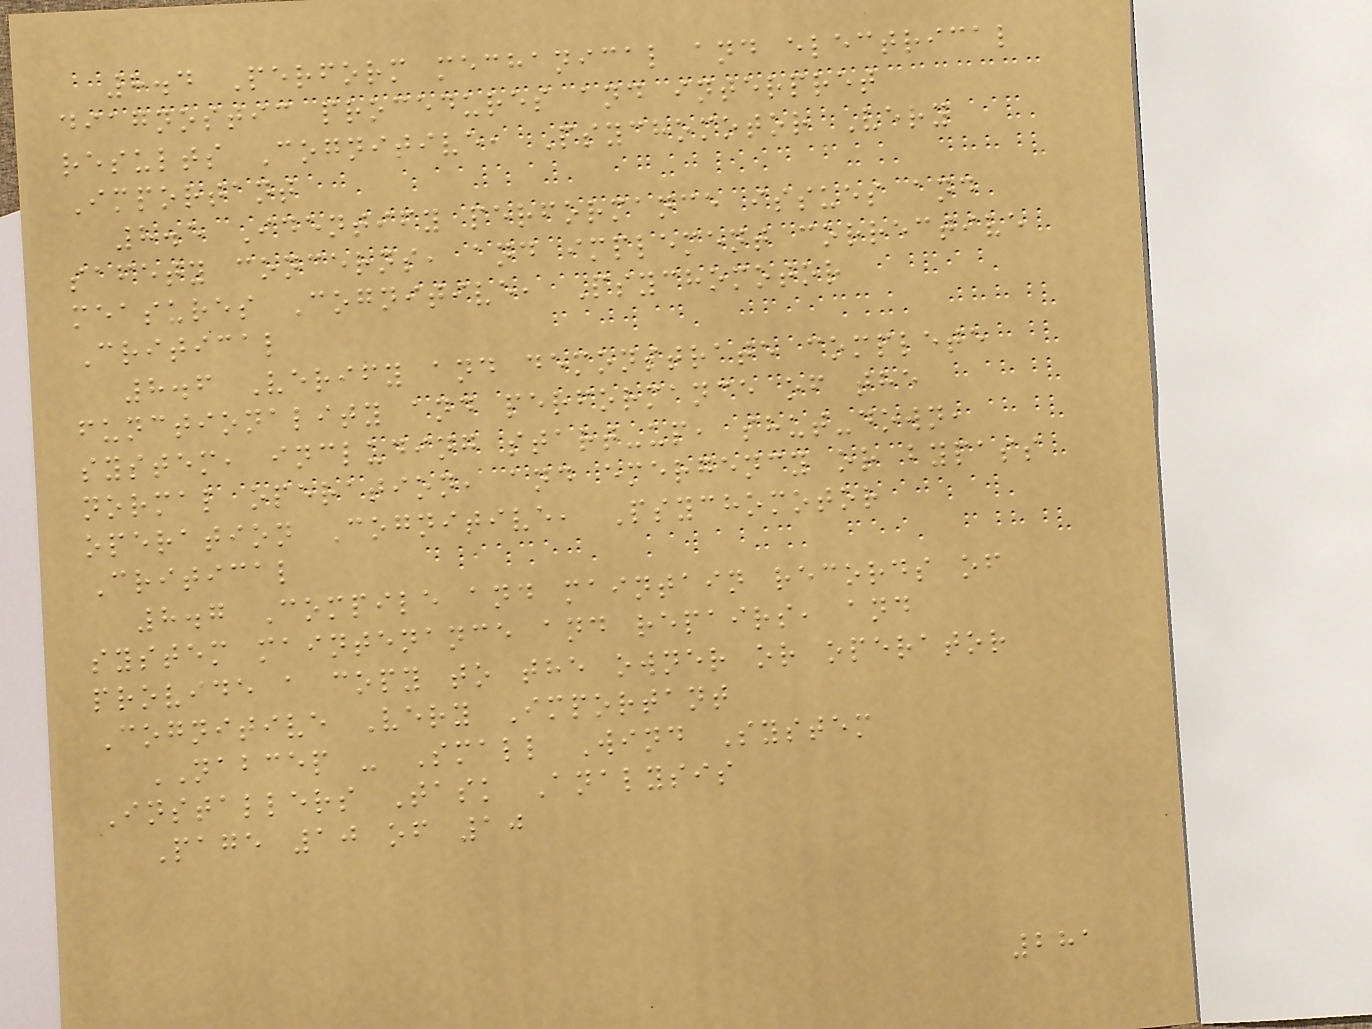8.4 Perform mechanical and electrical
diagnostic procedures and interpret
results Cognitive, Psychomotor Very
Important
8.5 Identify performance issues and
safety concerns, and implement corrective
measures Cognitive, Psychomotor
Critical
8.6 Verify and demonstrate complete
functionality and performance of the
system, including start-up, shut-down,
normal operation, and emergency or bypass
operation Cognitive, Psychomotor
Critical
8.7 Compile and maintain records of
system maintenance and repairs, and
provide a copy to the owner or operator
Cognitive Very Important
NABCEP - Small Wind System
Installers Task Analysis
Page 10 of 10
281
